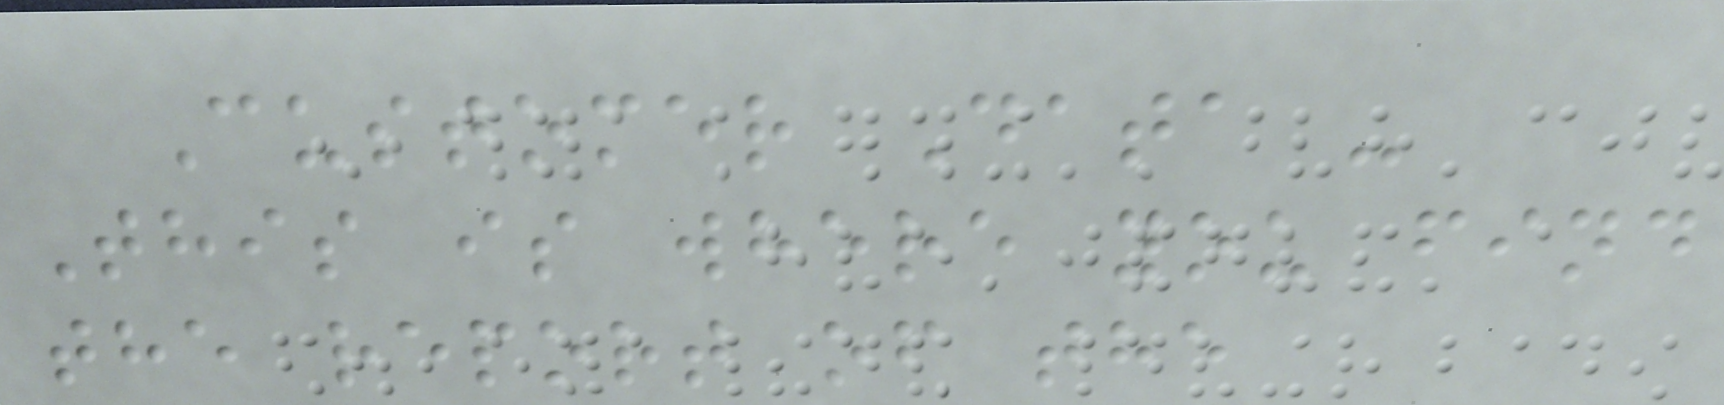Customer Data -
This is where you find
the report of the
